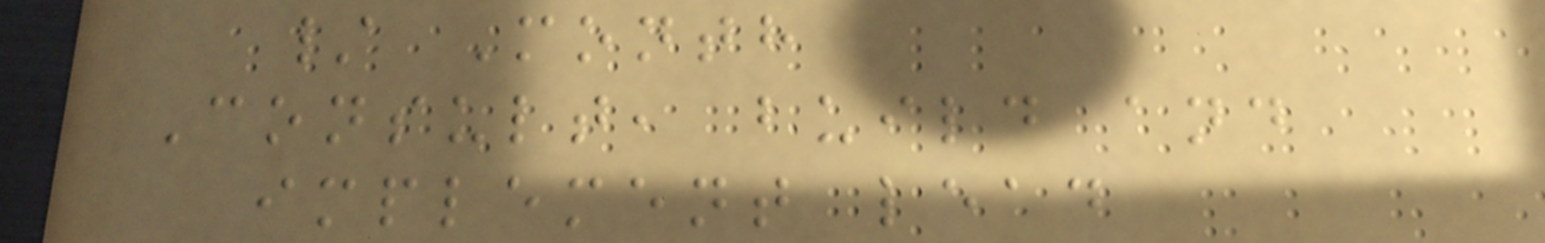/ Month
Consult, build and
implement lead
